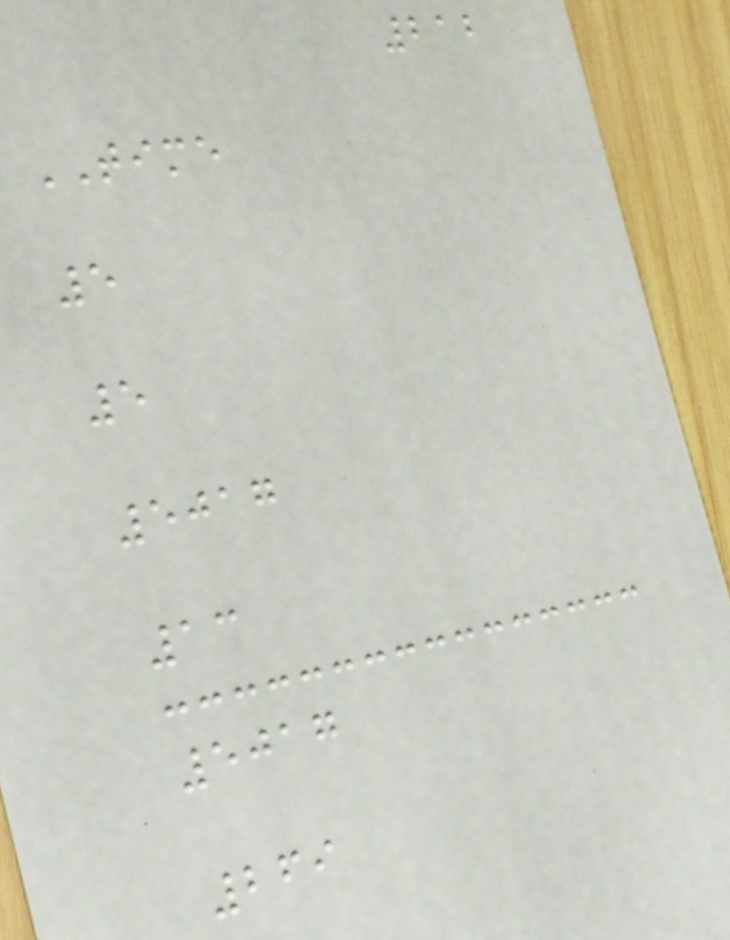212
TIME
5
5
5017
13
5017
269
